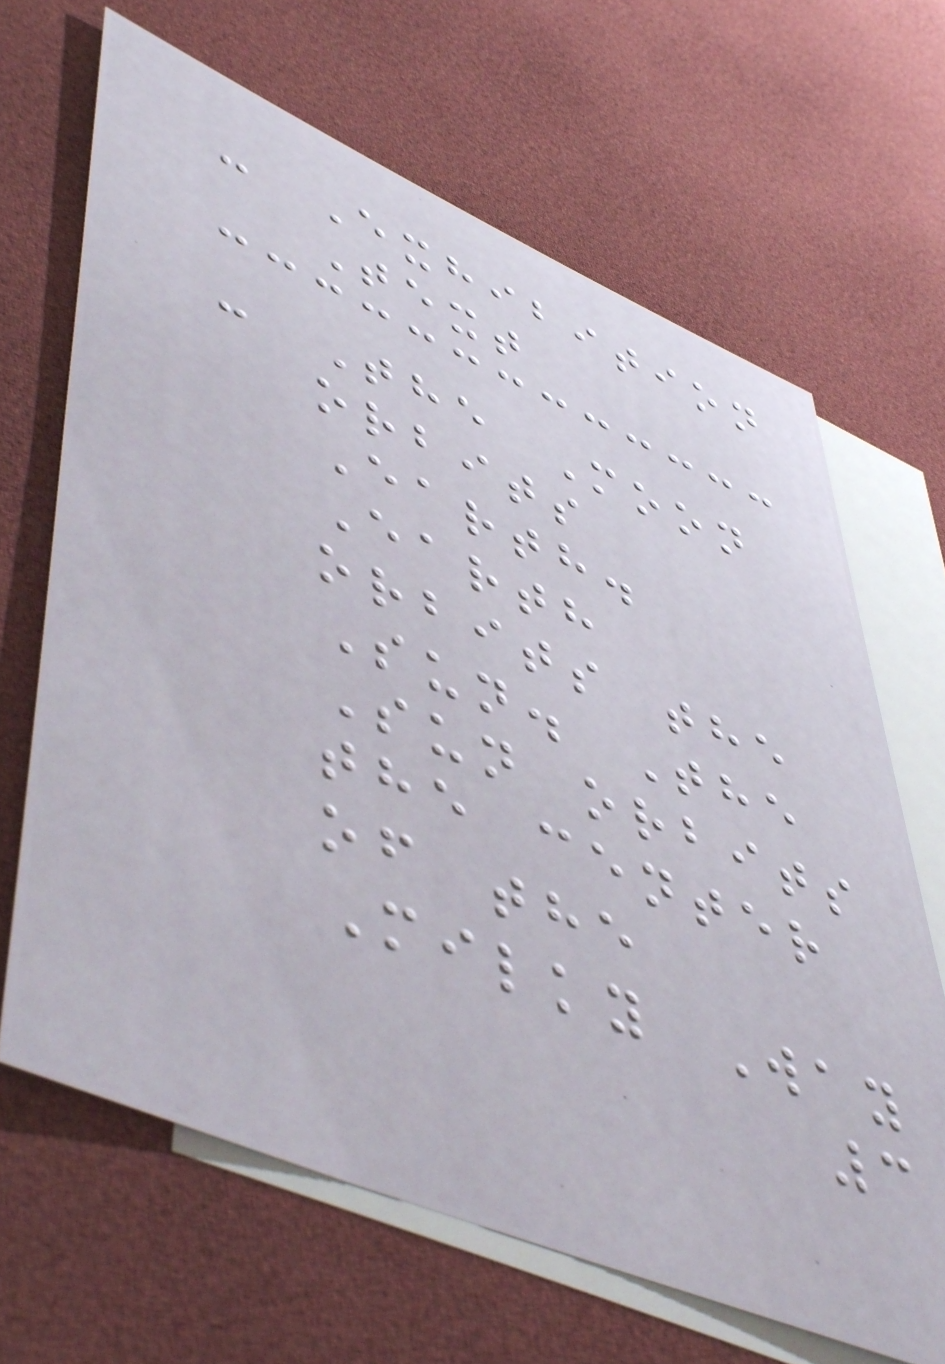- Exhibition
Text
- The Moon
orbits
Earth.
Earth
orbits the
Sun. The
Sun orbits
the center
of the
Milky Way
3
